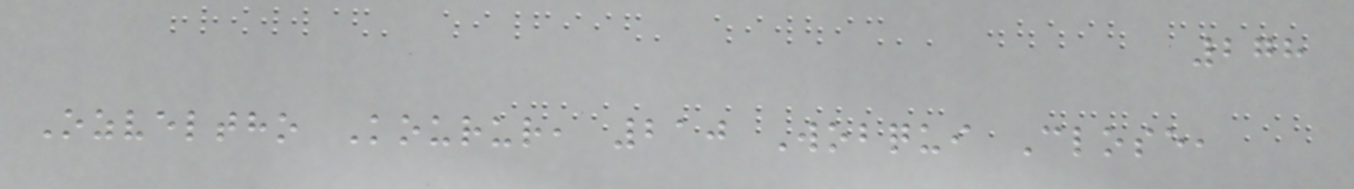278
Ozveltho Kourur, 210 Wobqui Close,
